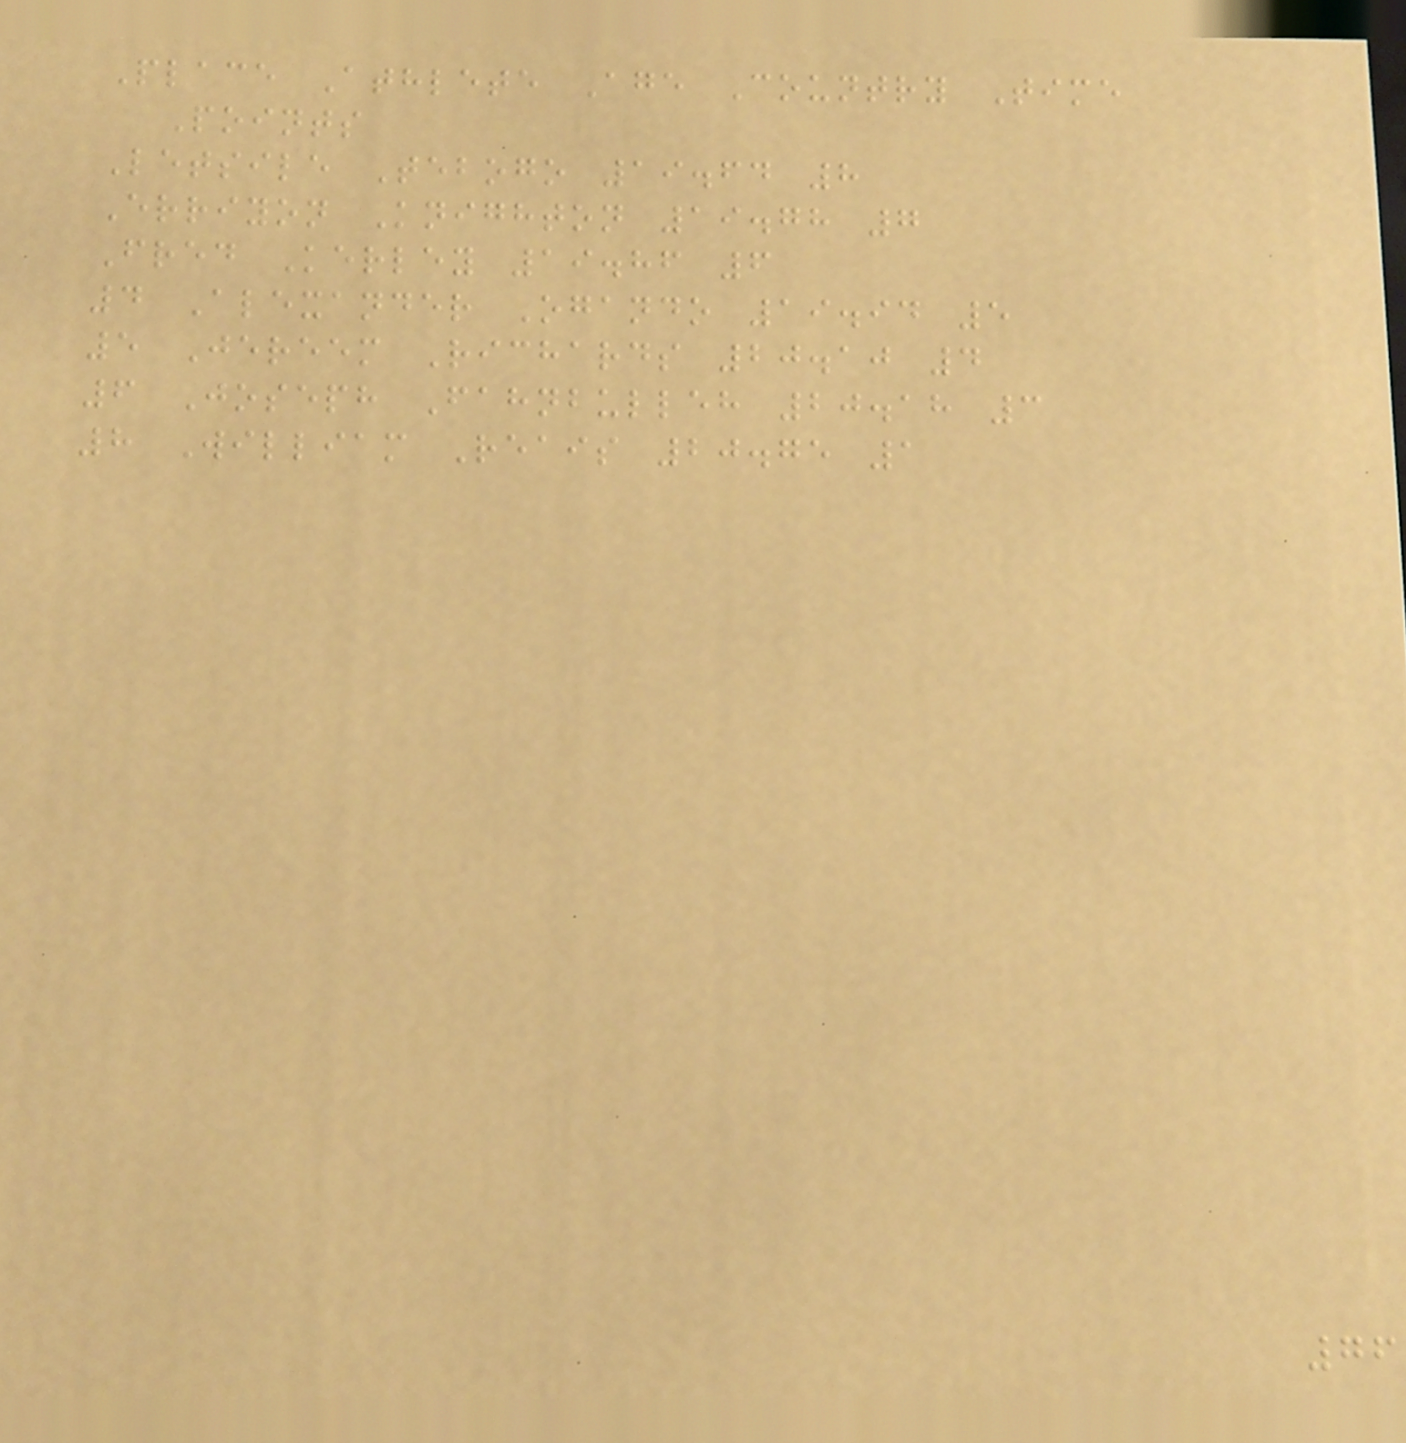Place Athlete Age Country Time
Points
Letsile Tebogo 19.64 8
Erriyon Knighton 19.78 7
Fred Kerley 19.86 6
4 Alexander Ogando 19.94 5
5 Jereem Richards 20.10 4
6 Joseph Fahnbulleh 20.18 3
8 William Reais 20.75 1
76
